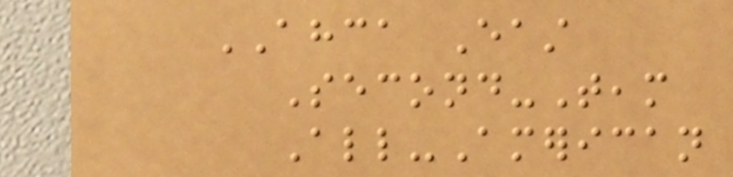AHCA East
Second-Team
All-American
